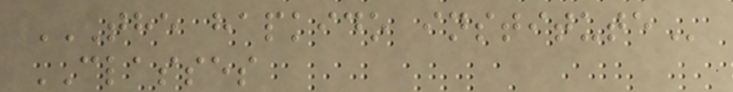THE HAPKIDO INSTITUTE
CLASSES
